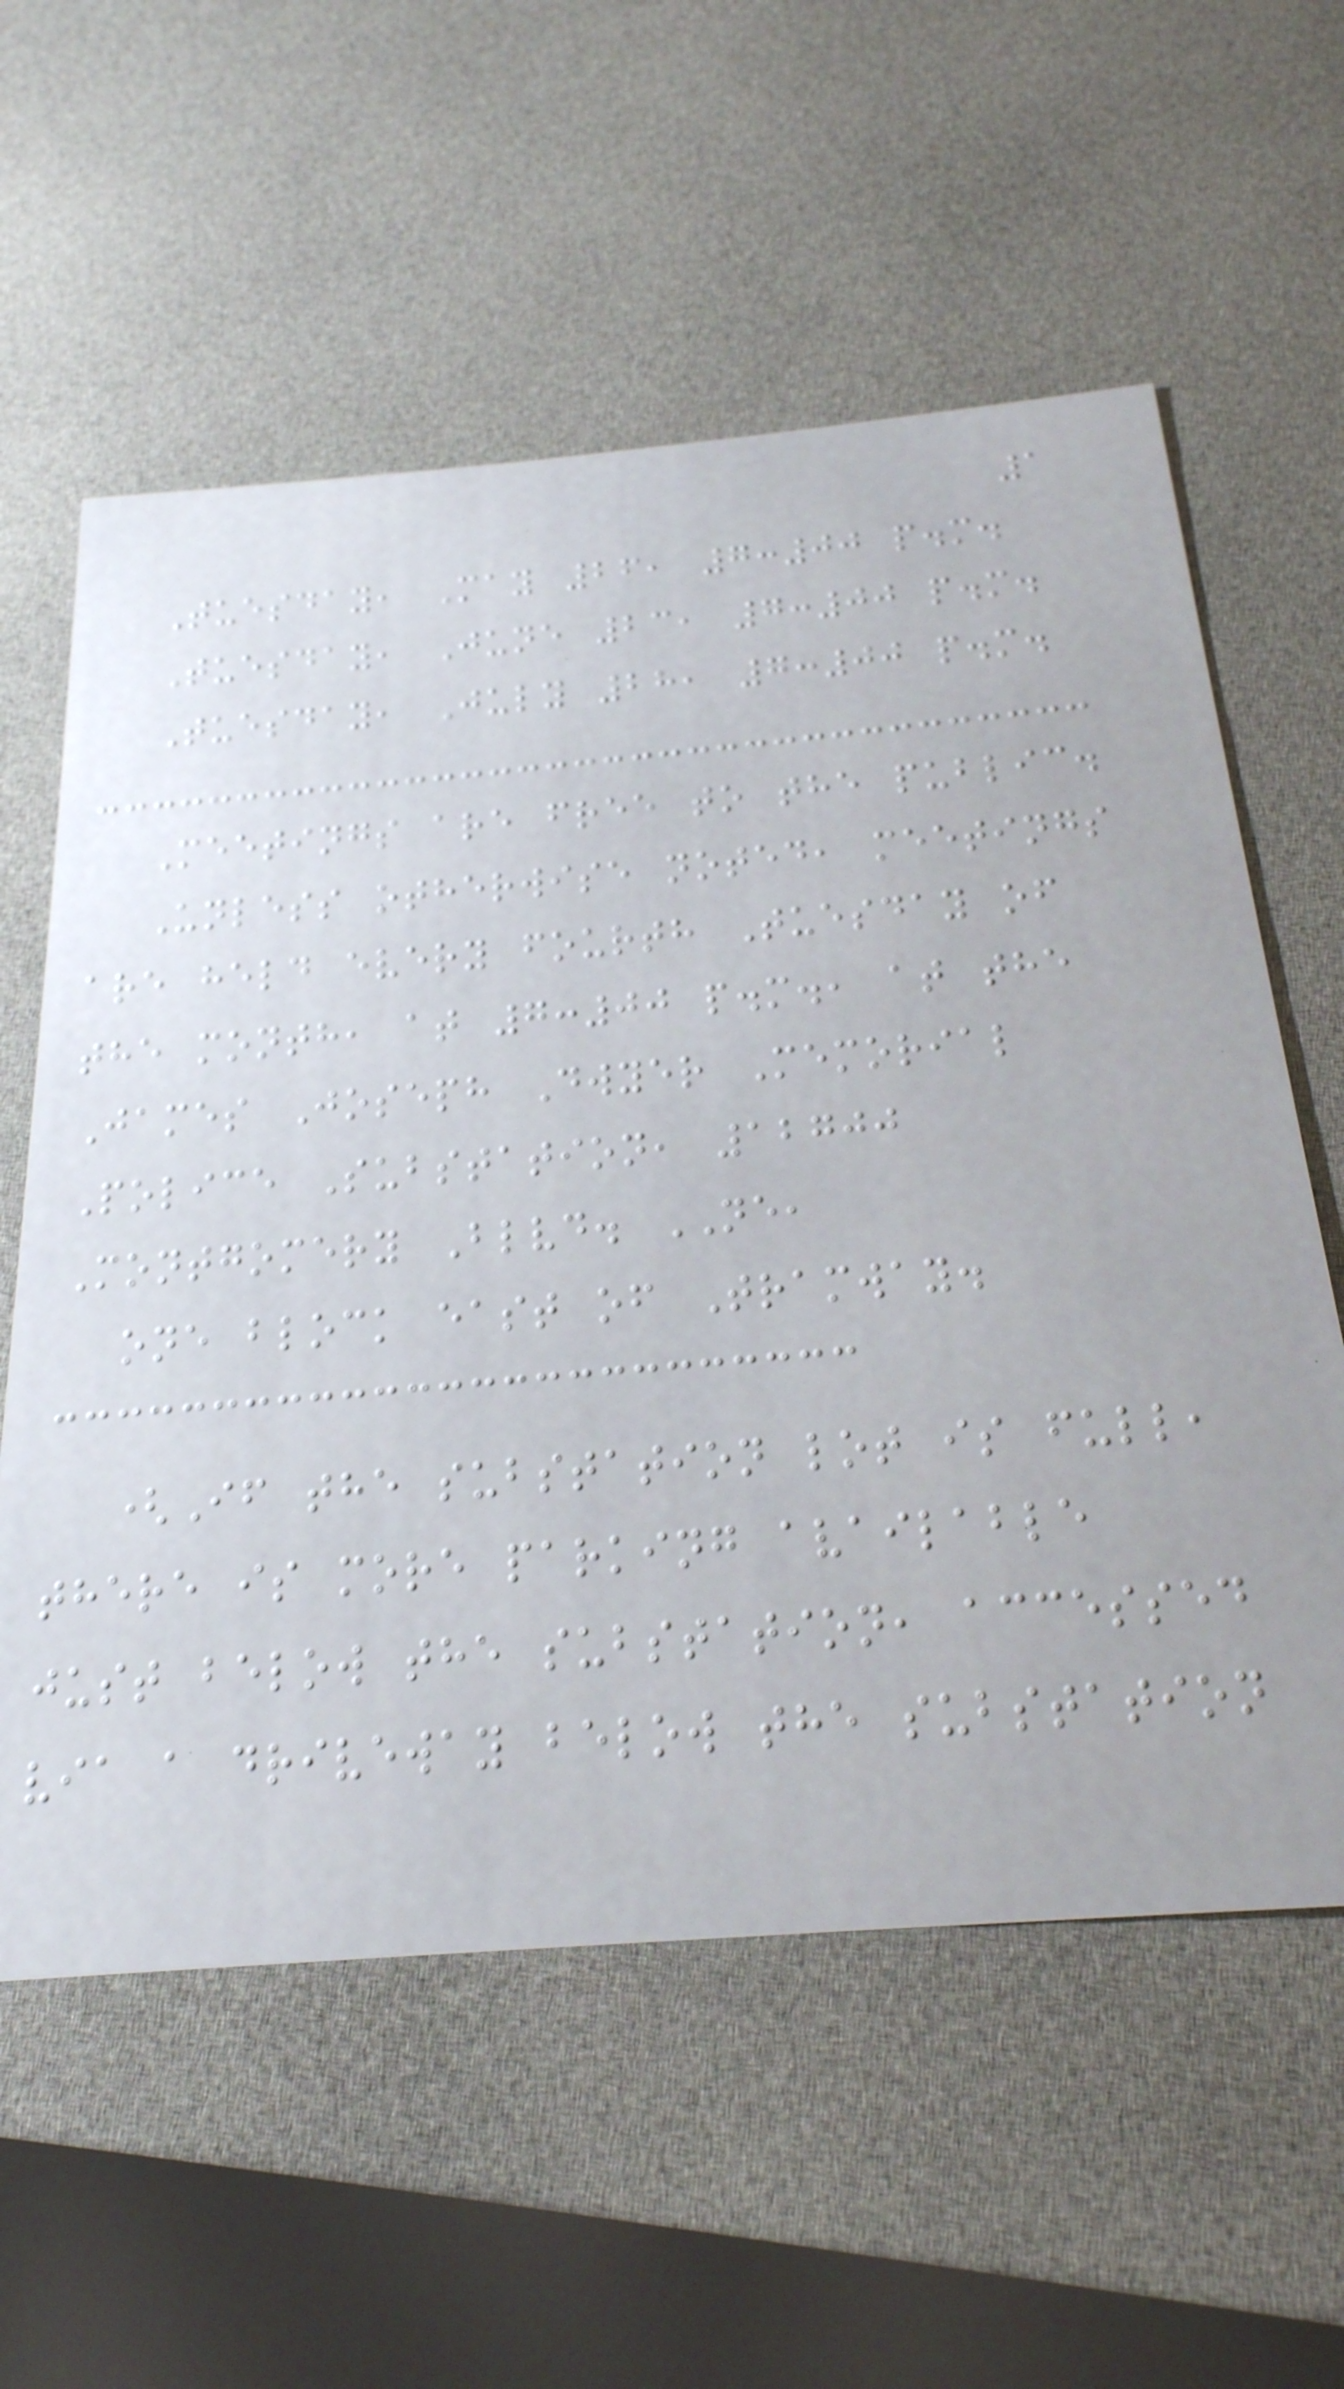1
Tuesday, May 26, 7:00 p.m.
Tuesday, June 23, 7:00 p.m.
Tuesday, July 28, 7:00 p.m.
Meetings are free to the public.
Unless otherwise noted, meetings
are held every fourth Tuesday of
the month, at 7:00 p.m., at the
James Joseph Dwyer Memorial
Police Substation, 12700
Montgomery Blvd. NE,
one block east of Tramway.
(If the substation lot is full,
there is more parking available
just below the substation, accessed
via a driveway below the substation
